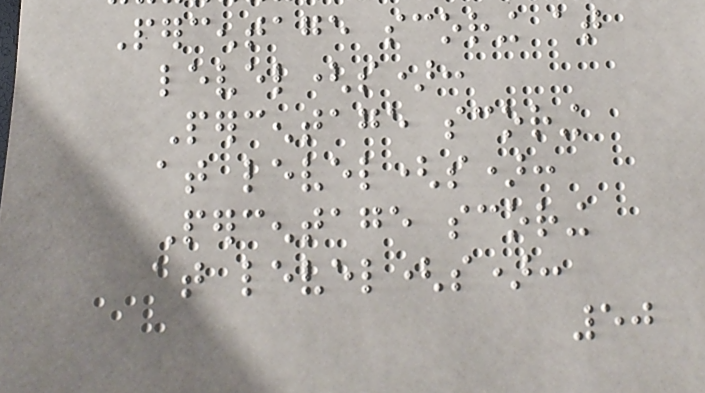Percentage scoring at
level(s):
Percentage scoring
at level(s):
Percentage scoring
at level(s):
50
